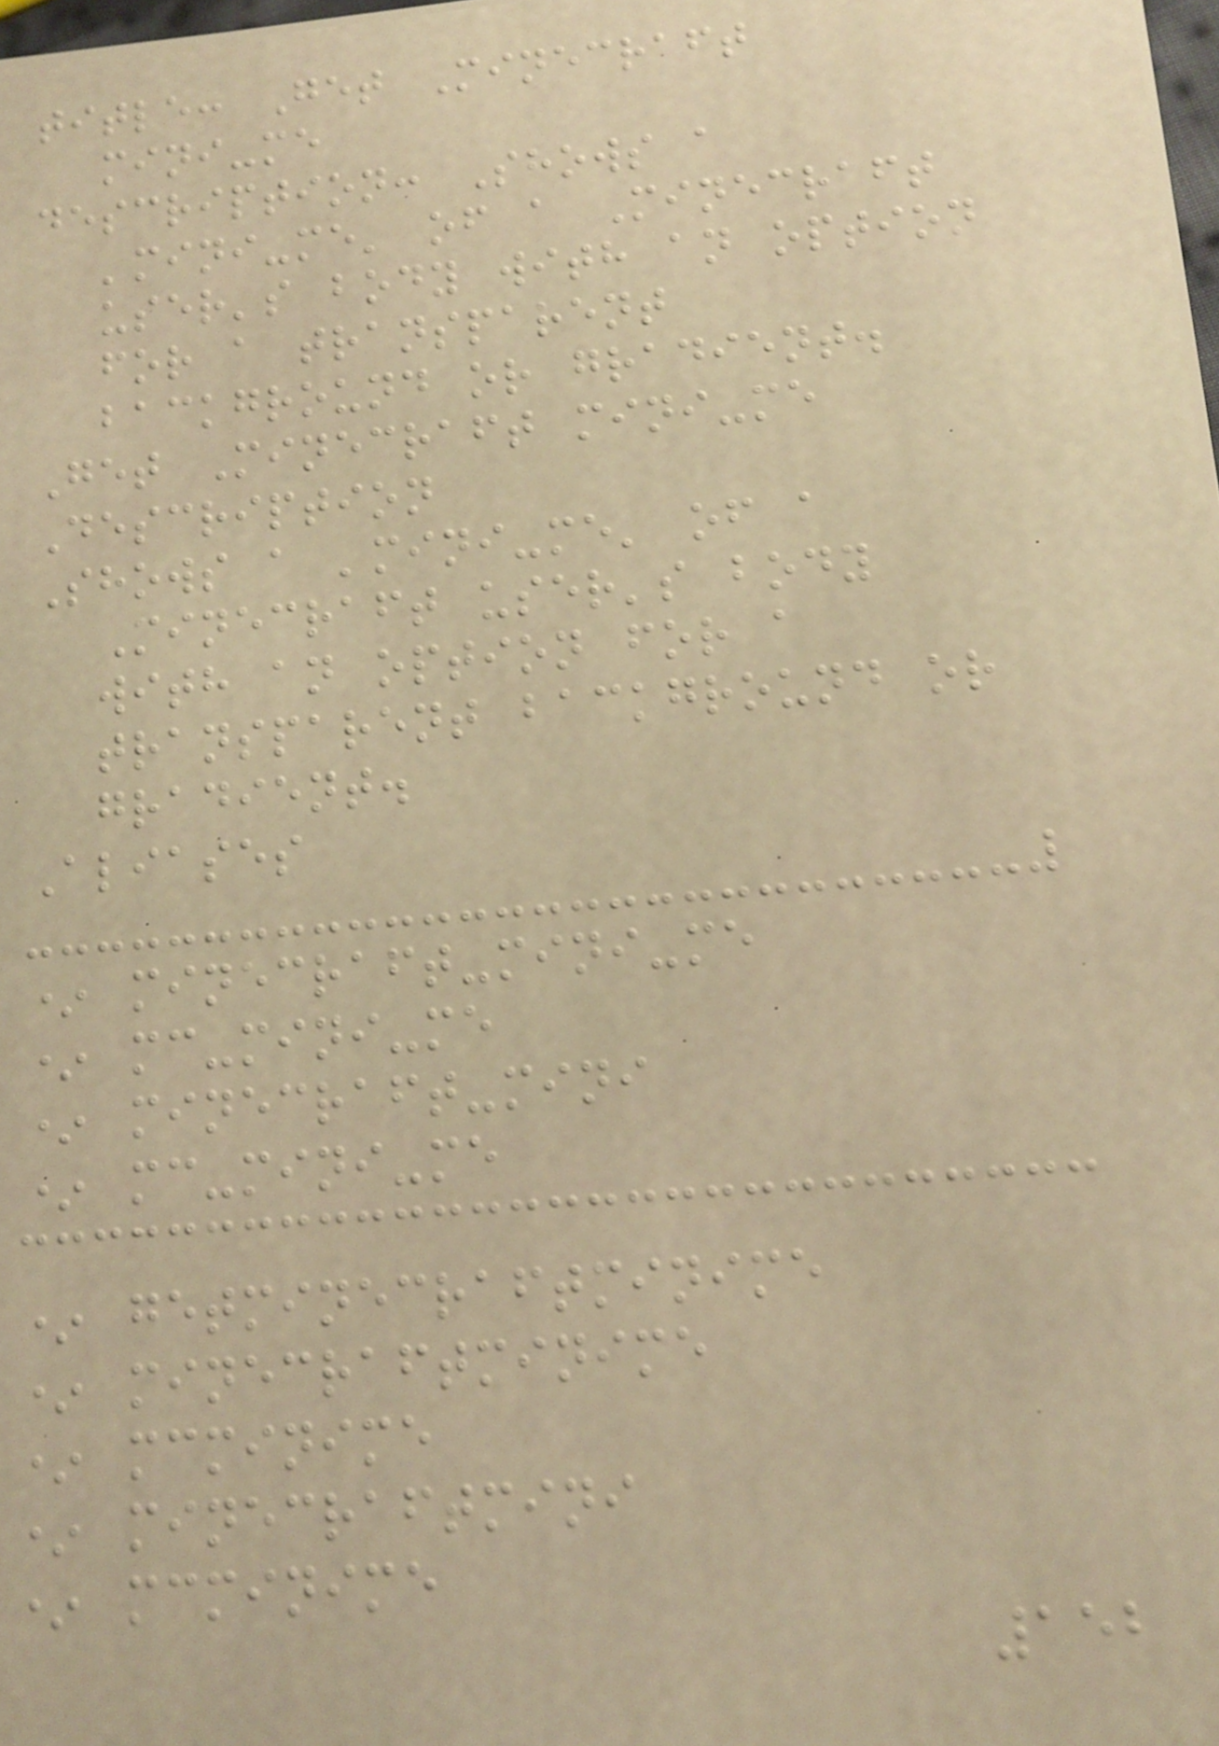title: Get Minecraft
mini-me
description: Shows a
'mini-me' of a Minecraft
user's body with an option
for a transparent
background or gradient.
Get Minecraft mini-me
Description
Shows a 'mini-me' of a
Minecraft user's body
with an option for a
transparent background or
gradient.
Aliases
* minecraft-mini-me
* mc-mini-me
* minecraft-mini
* mc-mini-me
* getminecraftminime
* minecraftminime
* mcminime
* minecraftmini
* mcminime
152
